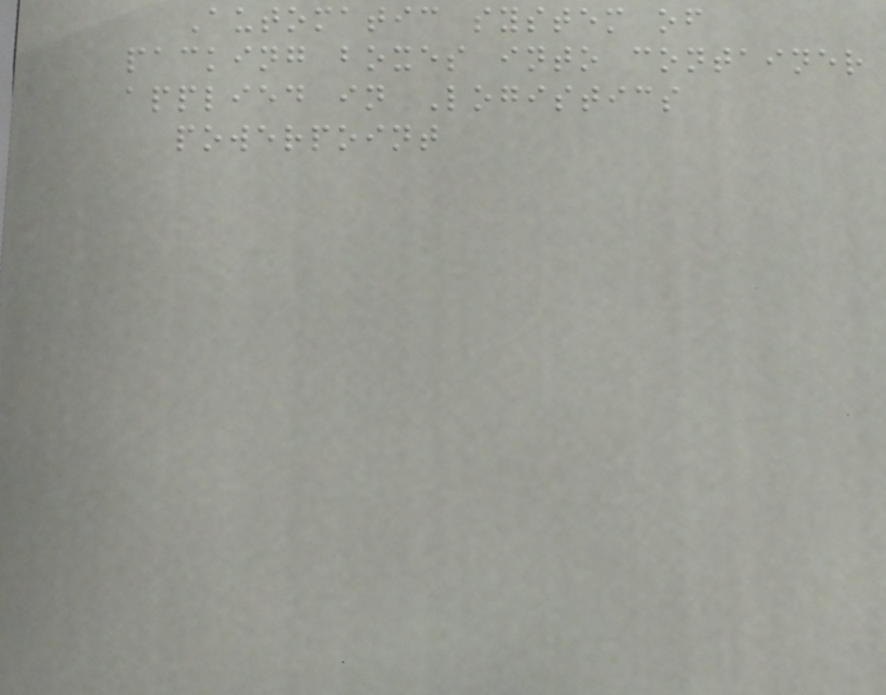Automatic system of
packing boxes into container
applied in Logistics
powerpoint
